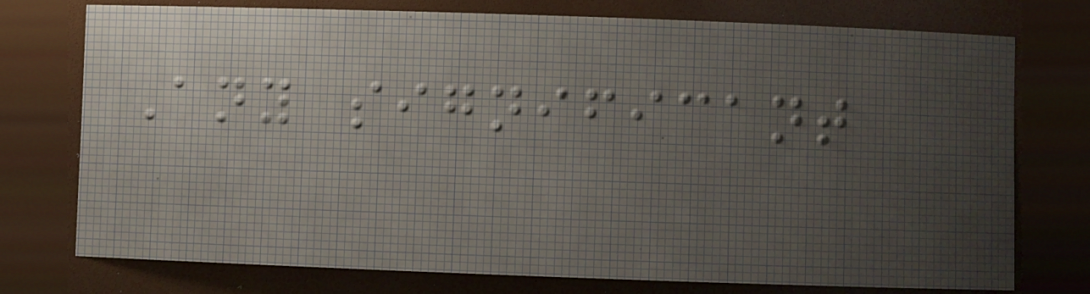Any significant
